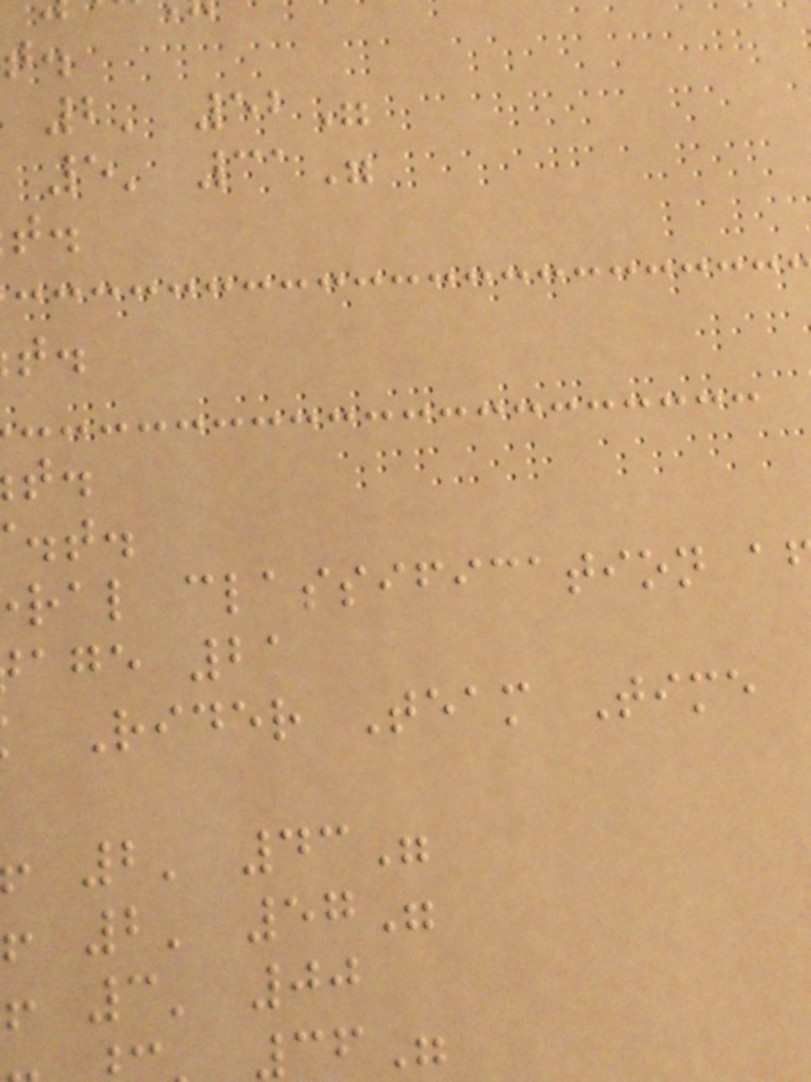2' 52"
5' 31"
ral classification a
age 21
Rider Team Time
2' 43"
2' 57"
3' 00
36"
